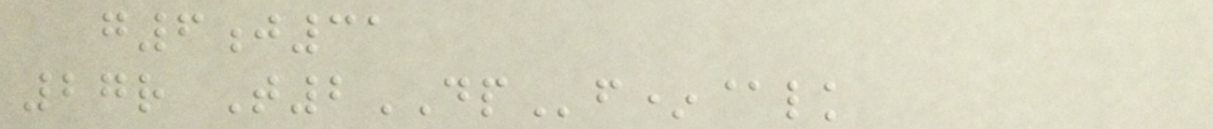g6j31
27r T2DPf*@lk
